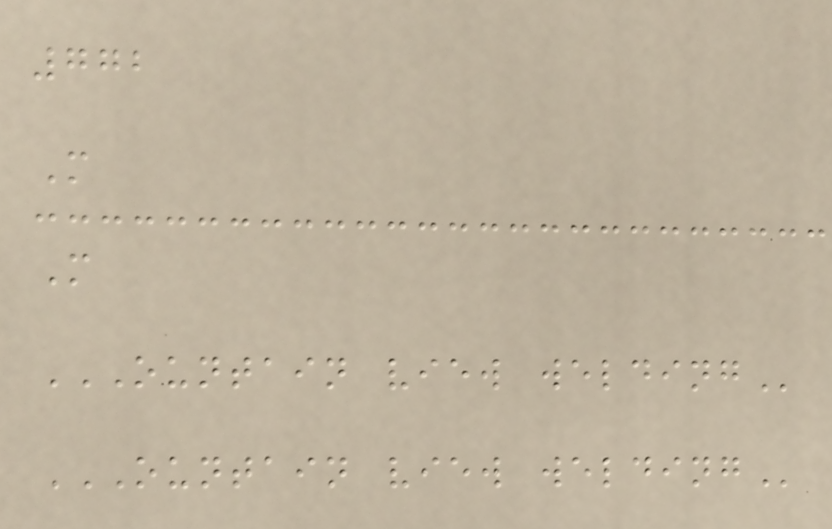772
M
M
OUNTAIN VIEW WELDING
OUNTAIN VIEW WELDING
